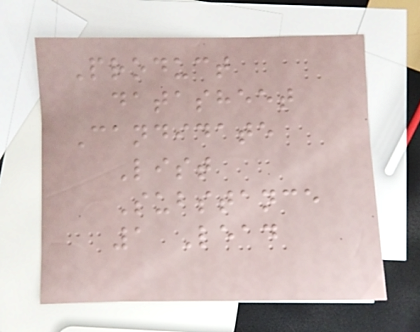Product
datasheet
Candidate
List
Substance
1 Lead
